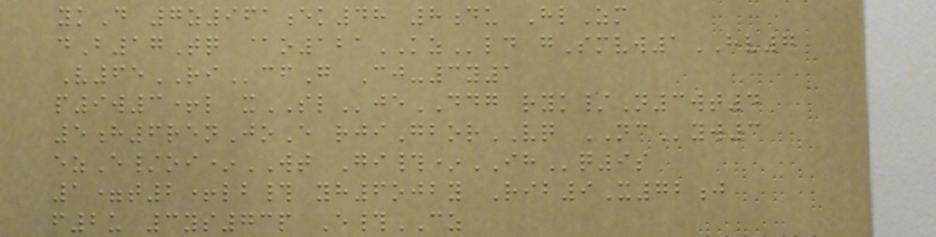ykD 7z961ek48 8du HlZm
dB17Tq @o121KZld gSmvw1HV7
V65RIcfG Cj-3y1
p9w3+l xSLjeDDG ryk/N3wt4
5h6renJoE rjiGborVQ NCyw3
ezE/oi*WT Gi#*IHq9s
1=t2+lb# yh6ojby Rib9X72j
f2u 3ys73p E#CZ
